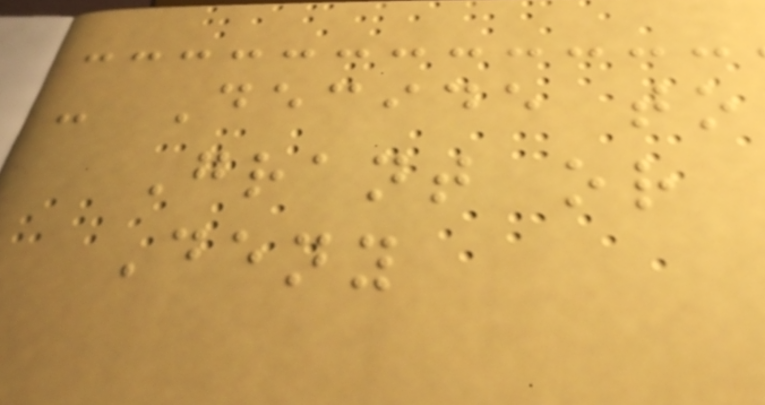- Decide to
Grant or
Deny
